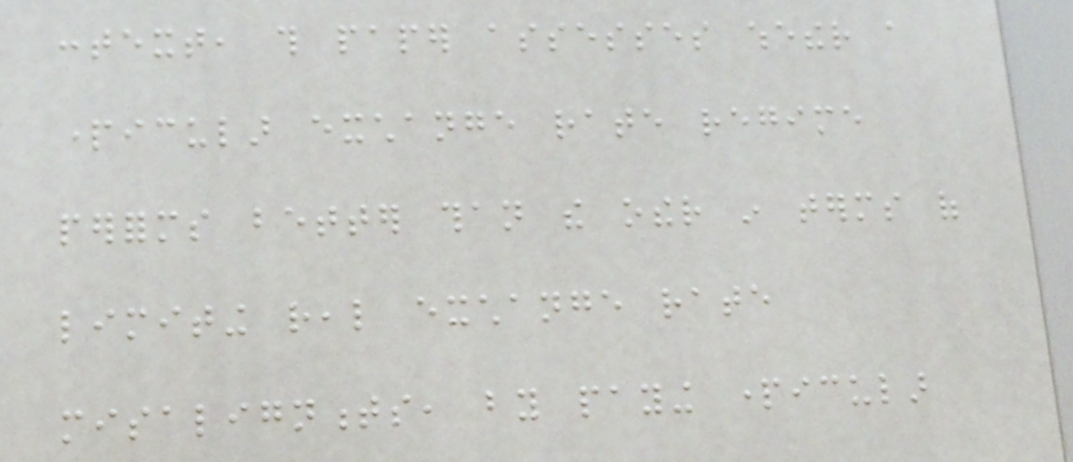context, this paper assesses whether a
particular exchange rate regime
performs better than the other in terms of
limiting real exchange rate
misalignments, by paying particular
